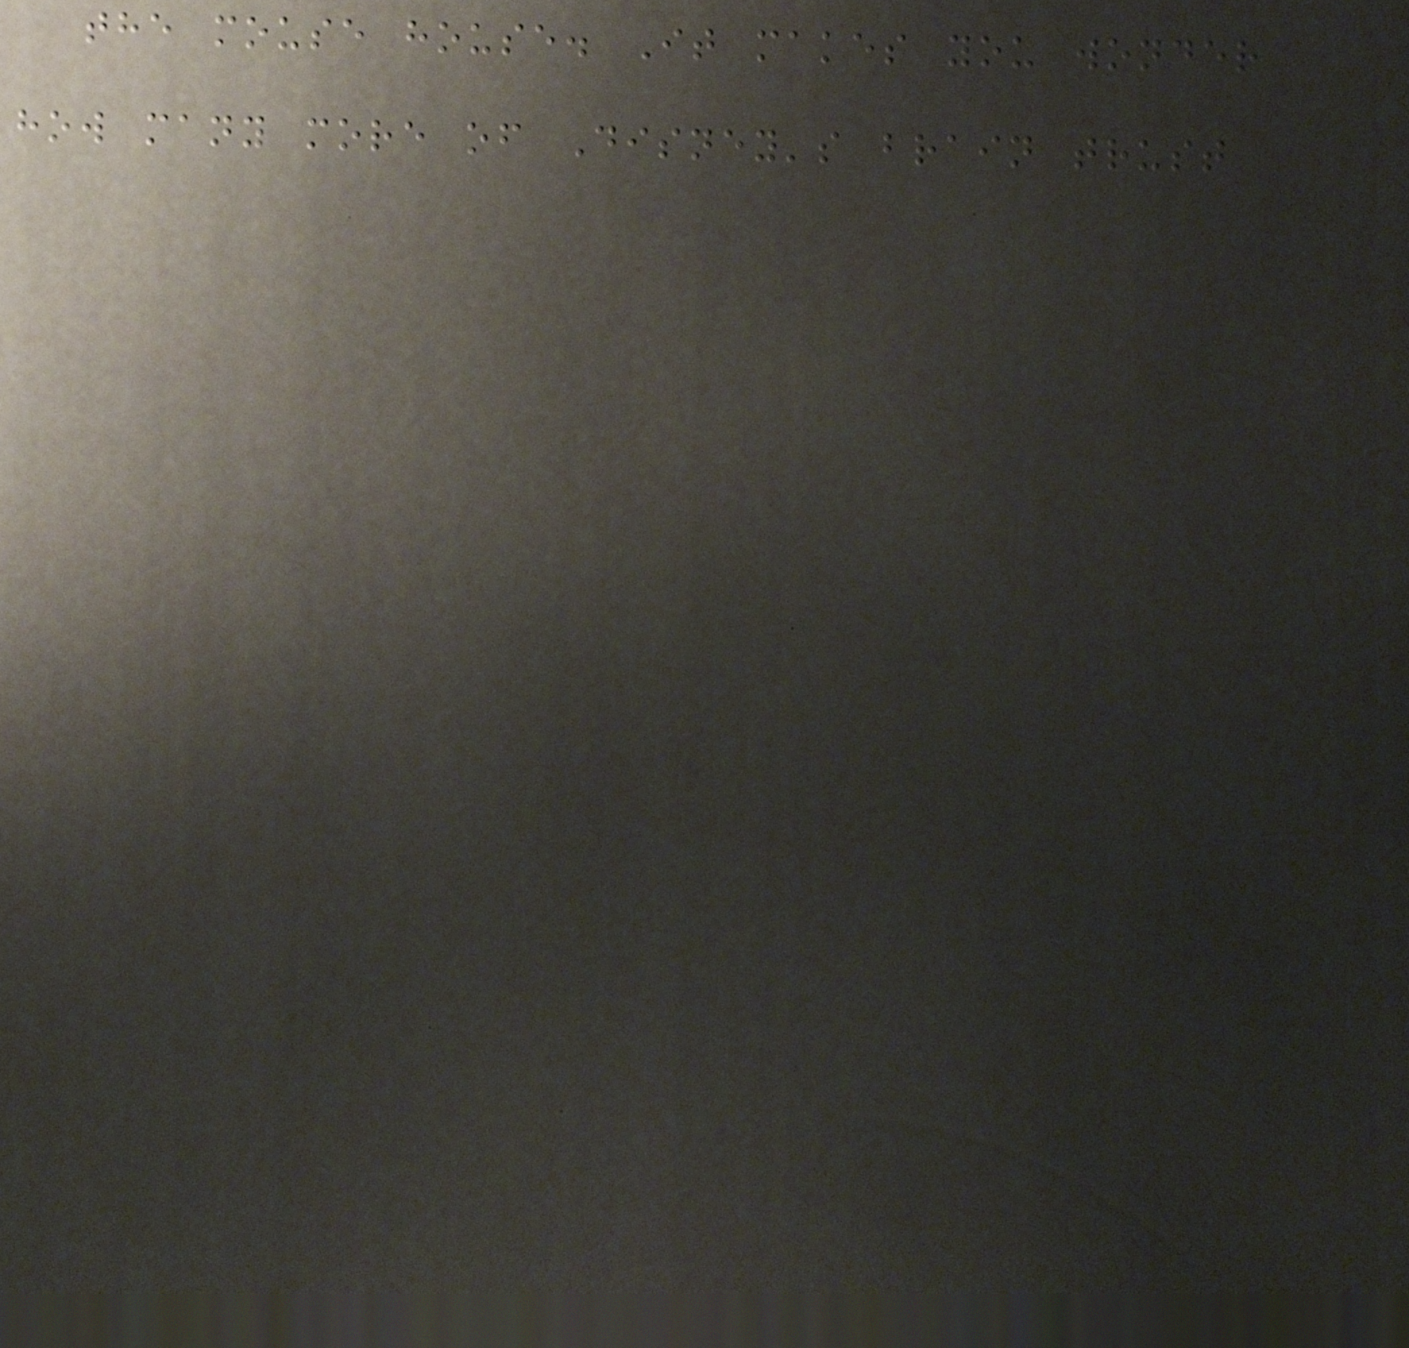the mouse house. It makes you wonder
how many more of Disney's brain trust
